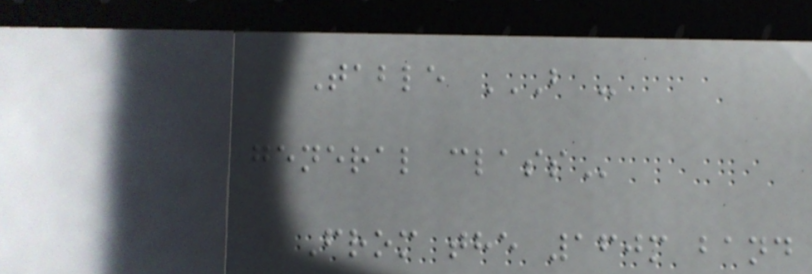Table B -
GENERAL CLASS
From the 160m band
